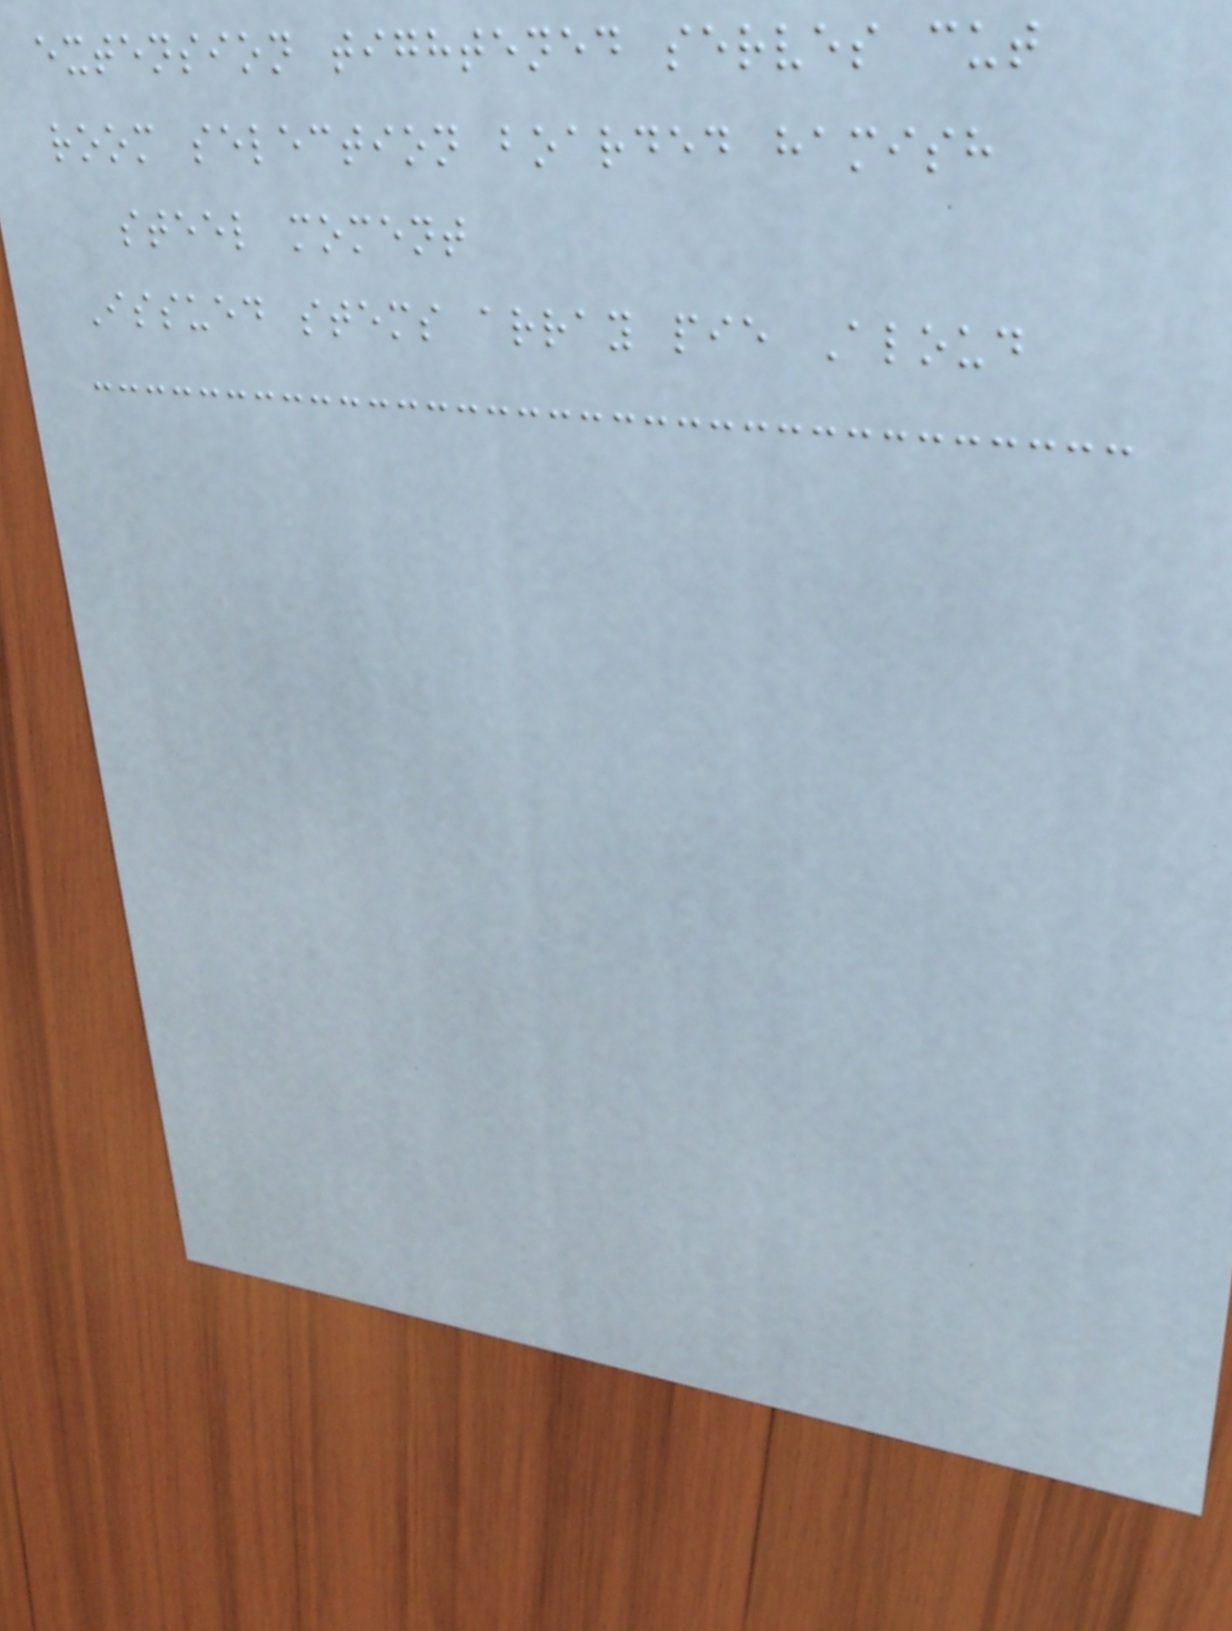extension tightened serves cut
room selection boarded hamish
steel moment
Issued stems array pie Aloud
